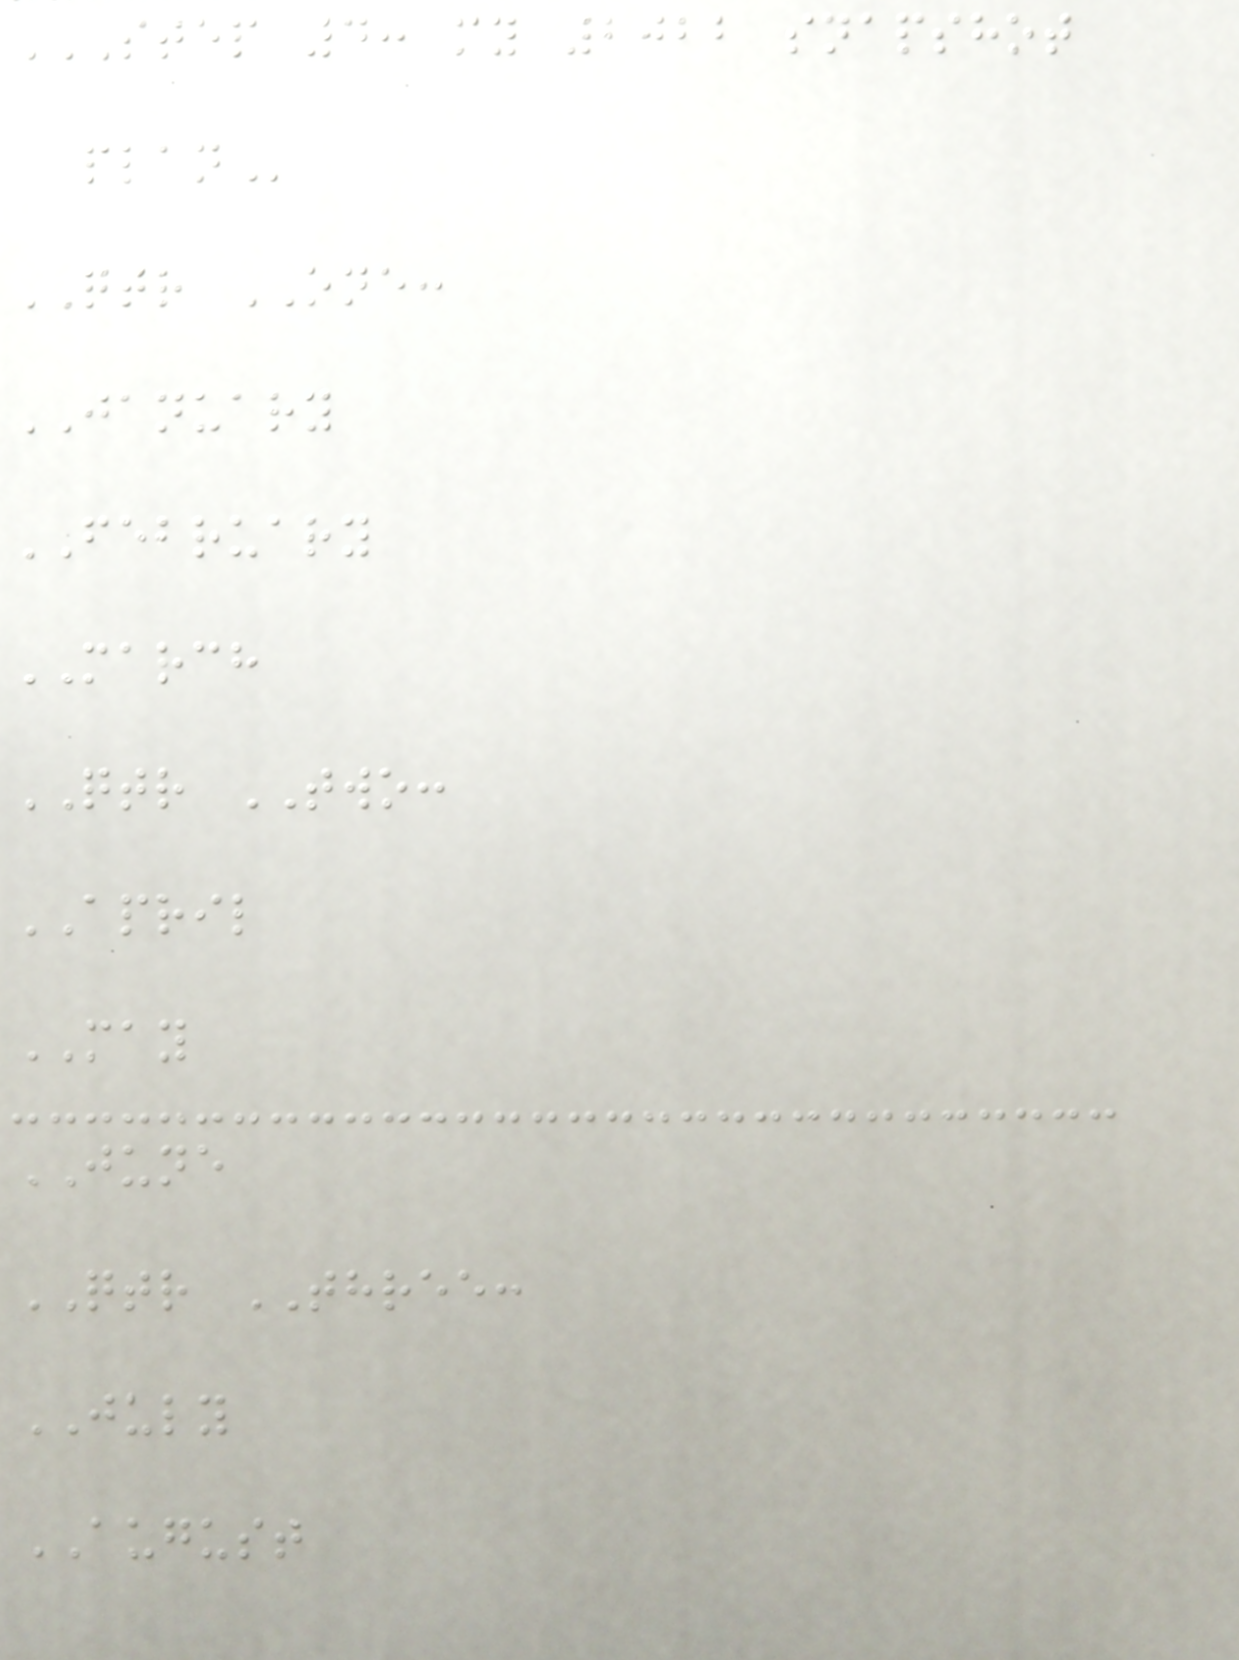STEP 4: MY 2022 SNAPSHOT
PLAN
QTR ONE:
JANUARY
FEBRUARY
MARCH
QTR TWO:
APRIL
MAY
JUNE
QTR THREE:
JULY
AUGUST
